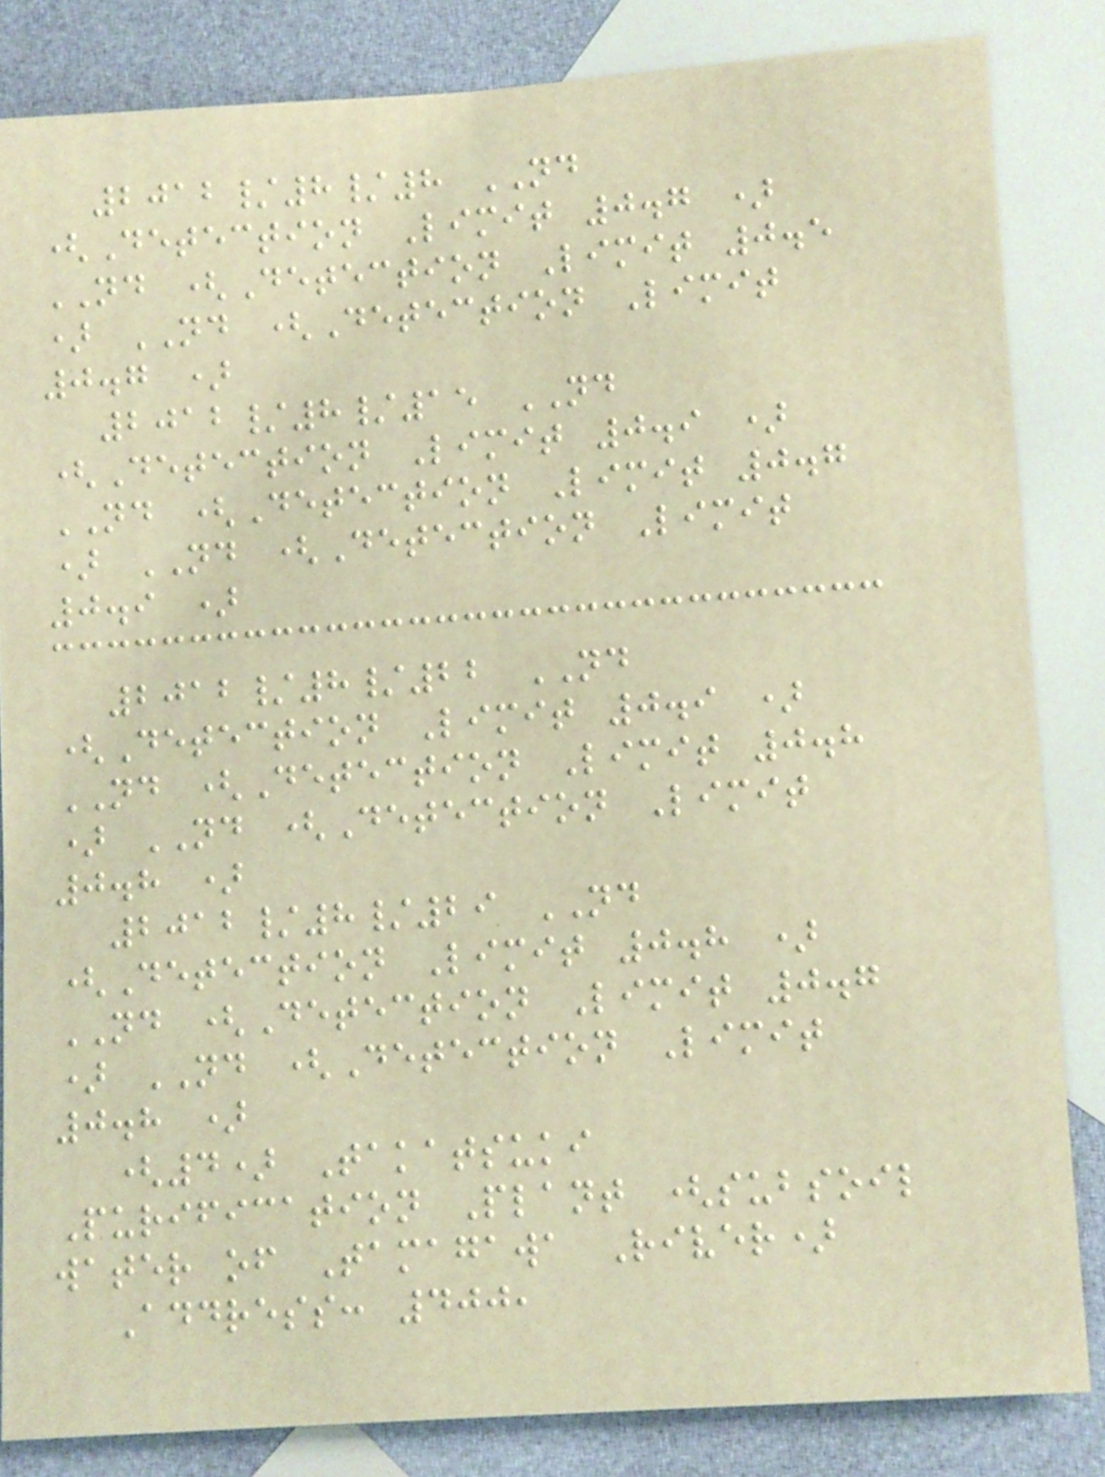2012/8/8 ND
(Detection Limit 0.7 )
ND (Detection Limit 0.5
) ND (Detection Limit
0.7 )
2012/8/15 ND
(Detection Limit 0.9 )
ND (Detection Limit 0.7
) ND (Detection Limit
0.9 )
2012/8/22 ND
(Detection Limit 0.9 )
ND (Detection Limit 0.8
) ND (Detection Limit
0.8 )
2012/8/29 ND
(Detection Limit 0.8 )
ND (Detection Limit 0.7
) ND (Detection Limit
0.8 )
(4) Takatsuki
Purification Plant (subsoil
water of Tamagawa River)
Address: 400,
